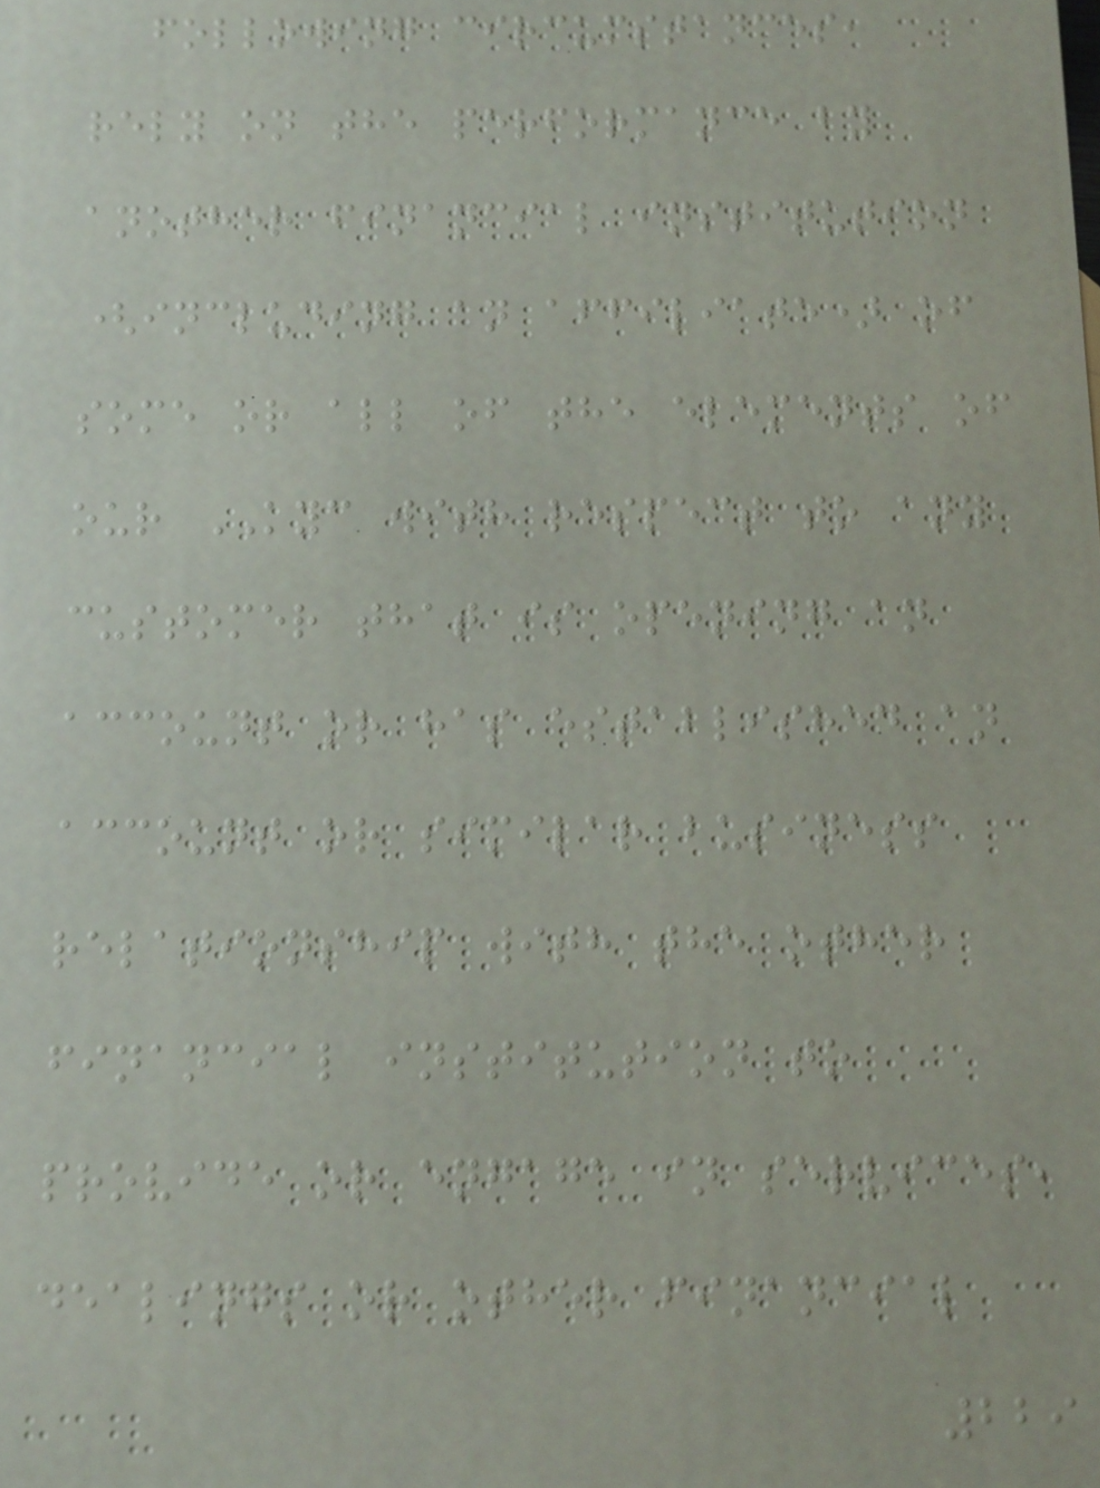following circumstances,
rely on the performance by
another financial institution
(including an affiliate) of
some or all of the elements of
our KYC with respect to any
customer that is opening an
account or has established an
account or similar business
relationship with the other
financial institution to
provide or engage in services,
dealings or other financial
229
